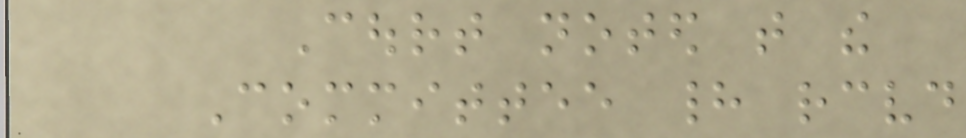Court noted that the
Committee had received
